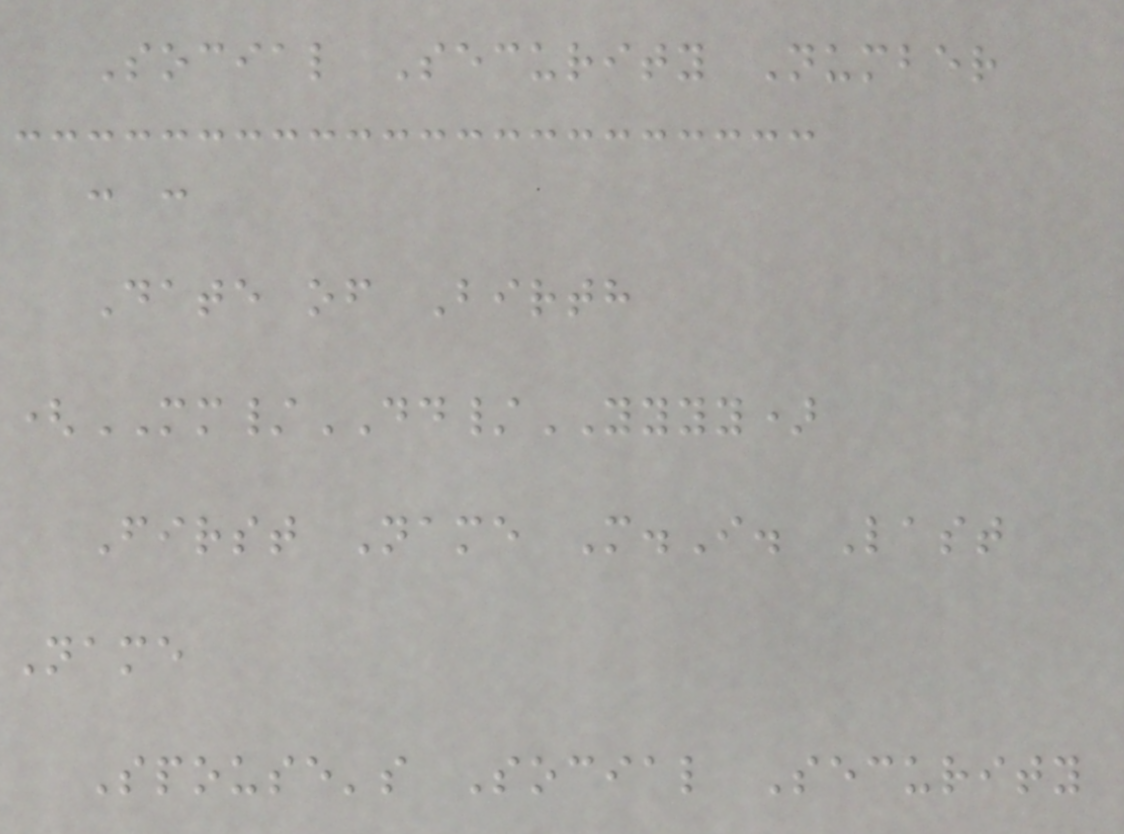Social Security Number
- -
Date of Birth
(MM/DD/YYYY)
First Name M.I. Last
Name
Spouse's Social Security
